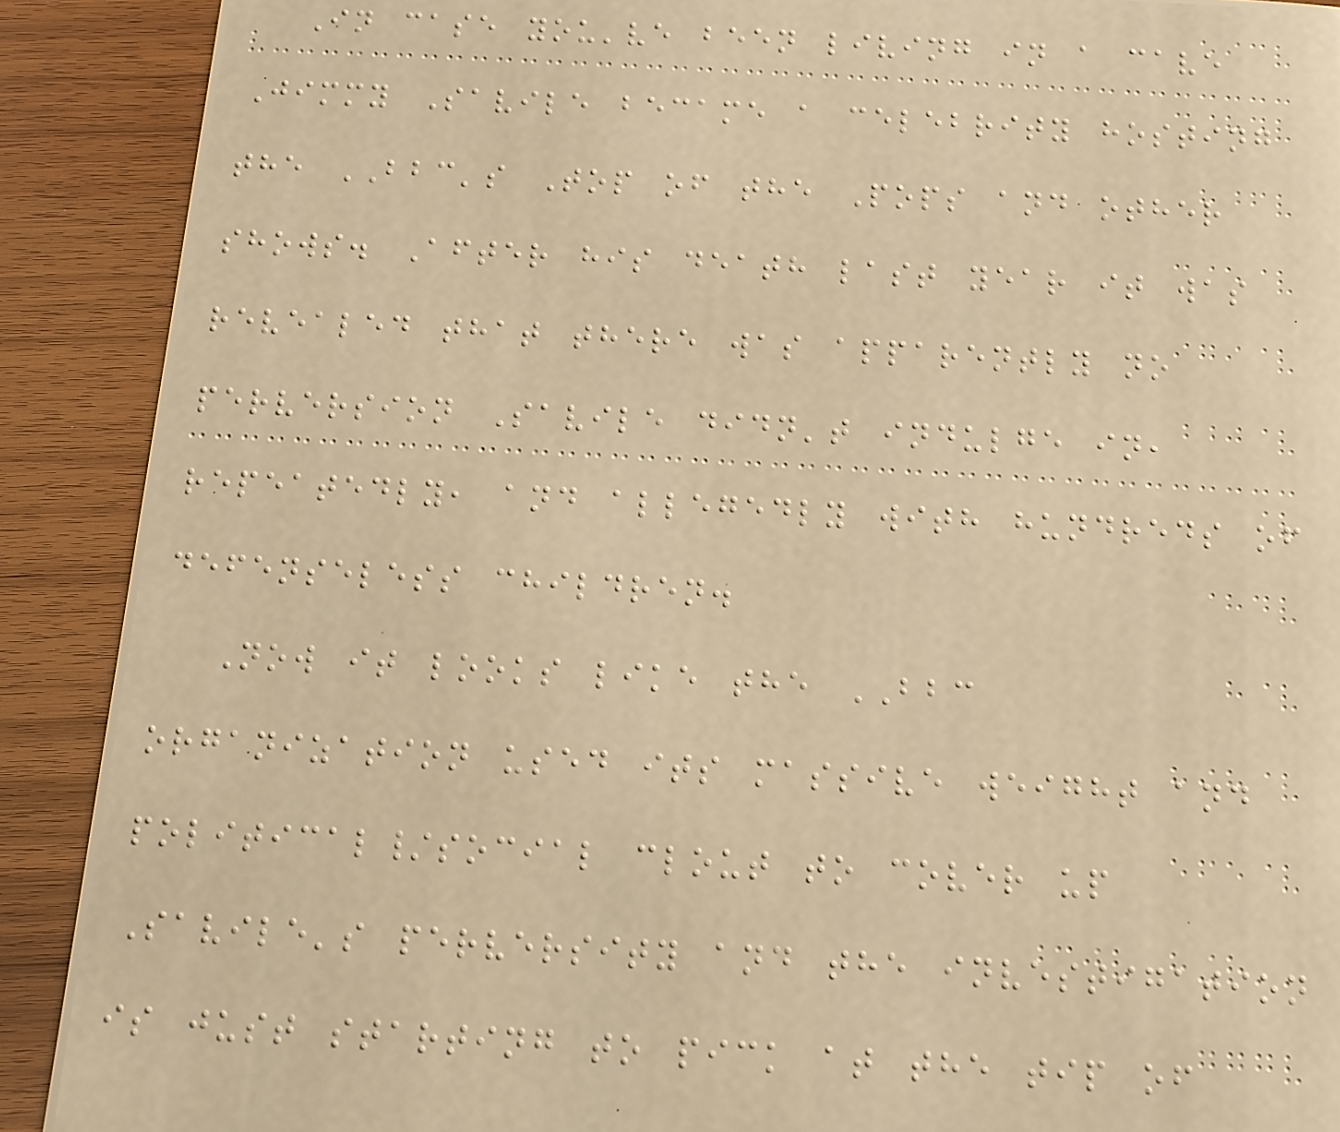In case you've been living in a cave
Jimmy Savile became a celebrity hosting
the BBC's Top of the Pops and other
shows. After his death last year it was
revealed that there was apparently no
perversion Savile didn't indulge in,
repeatedly, and allegedly with hundreds of
defenseless children.
Now it looks like the BBC
organization used its massive weight and
political/social clout to cover up
Savile's perversity and the investigation
is just starting to pick at the tip of
